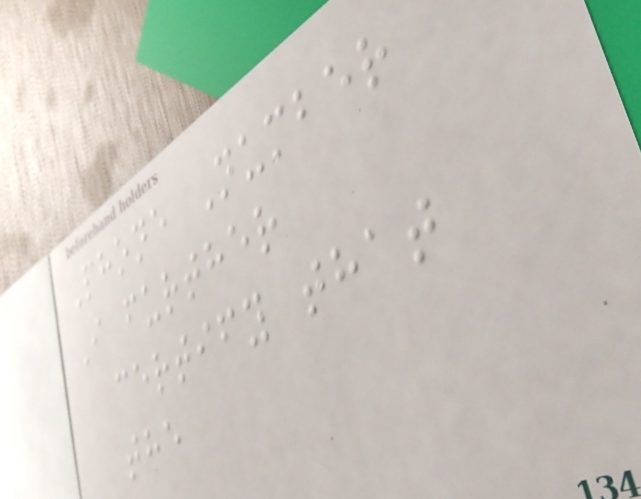Phone Number
I further
certify that
the
